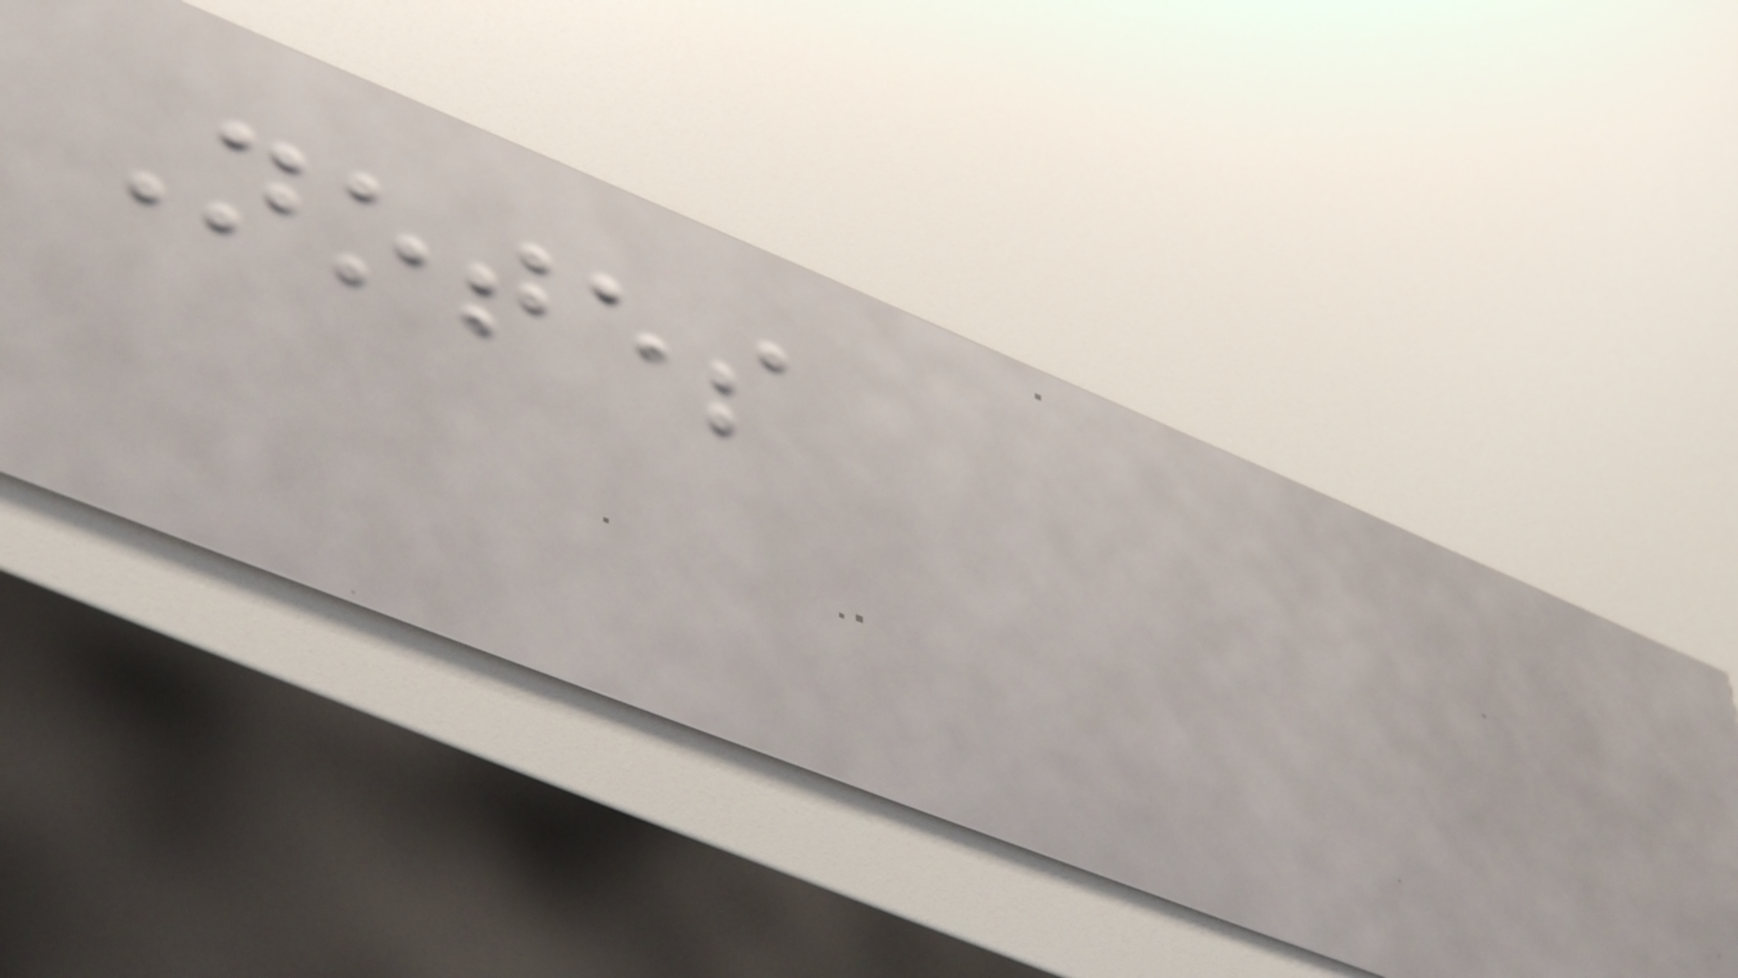Notes
